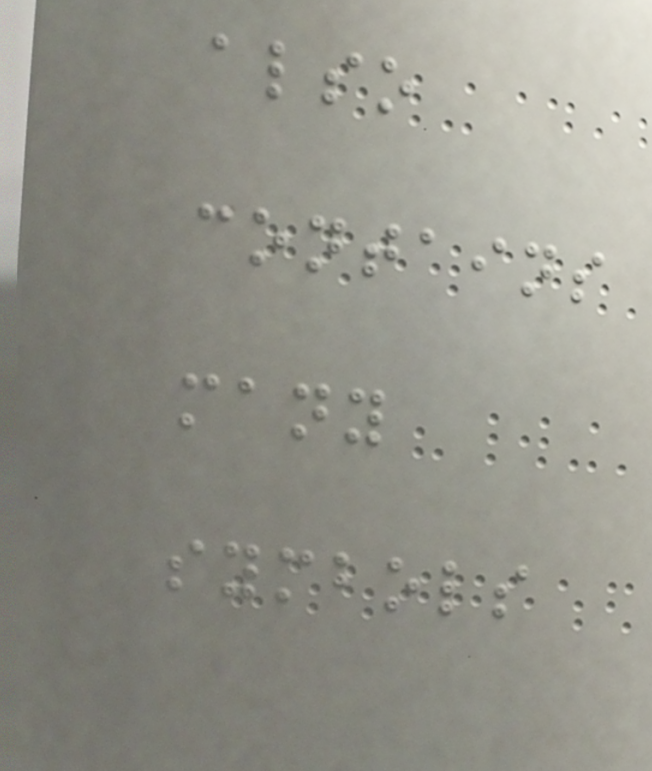also
contains
many
symbols
